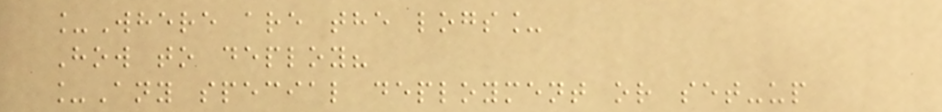_Where are the logs_
How to deploy?
_Any special deployment or set-up
